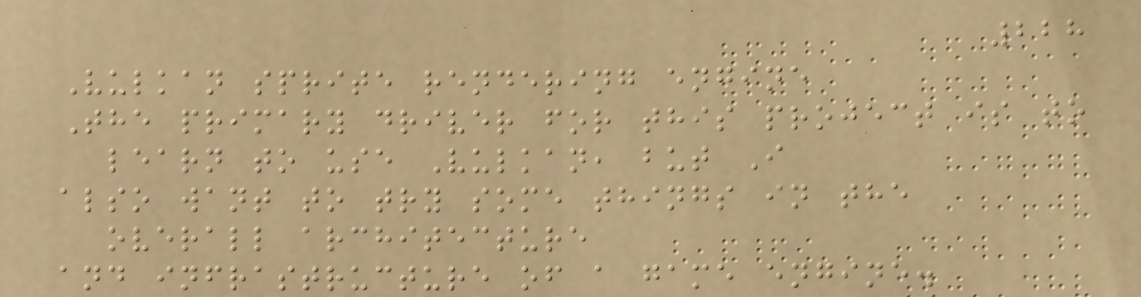228
Vulkan sprite rendering engine
The primary driver for this project is to
learn to use Vulkan, but I
also want to try some things in the
overall architecture
and infrastructure of a game engine.
